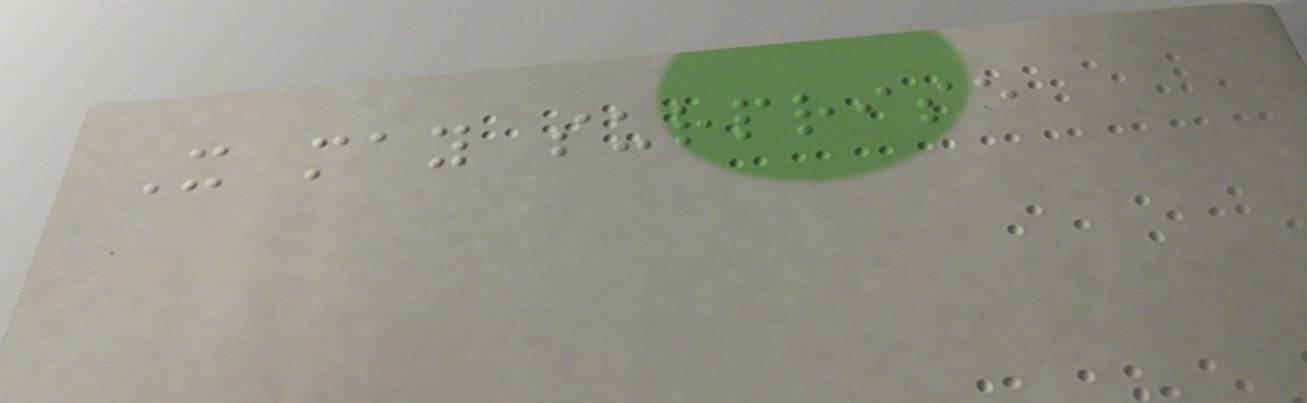It may surprise
